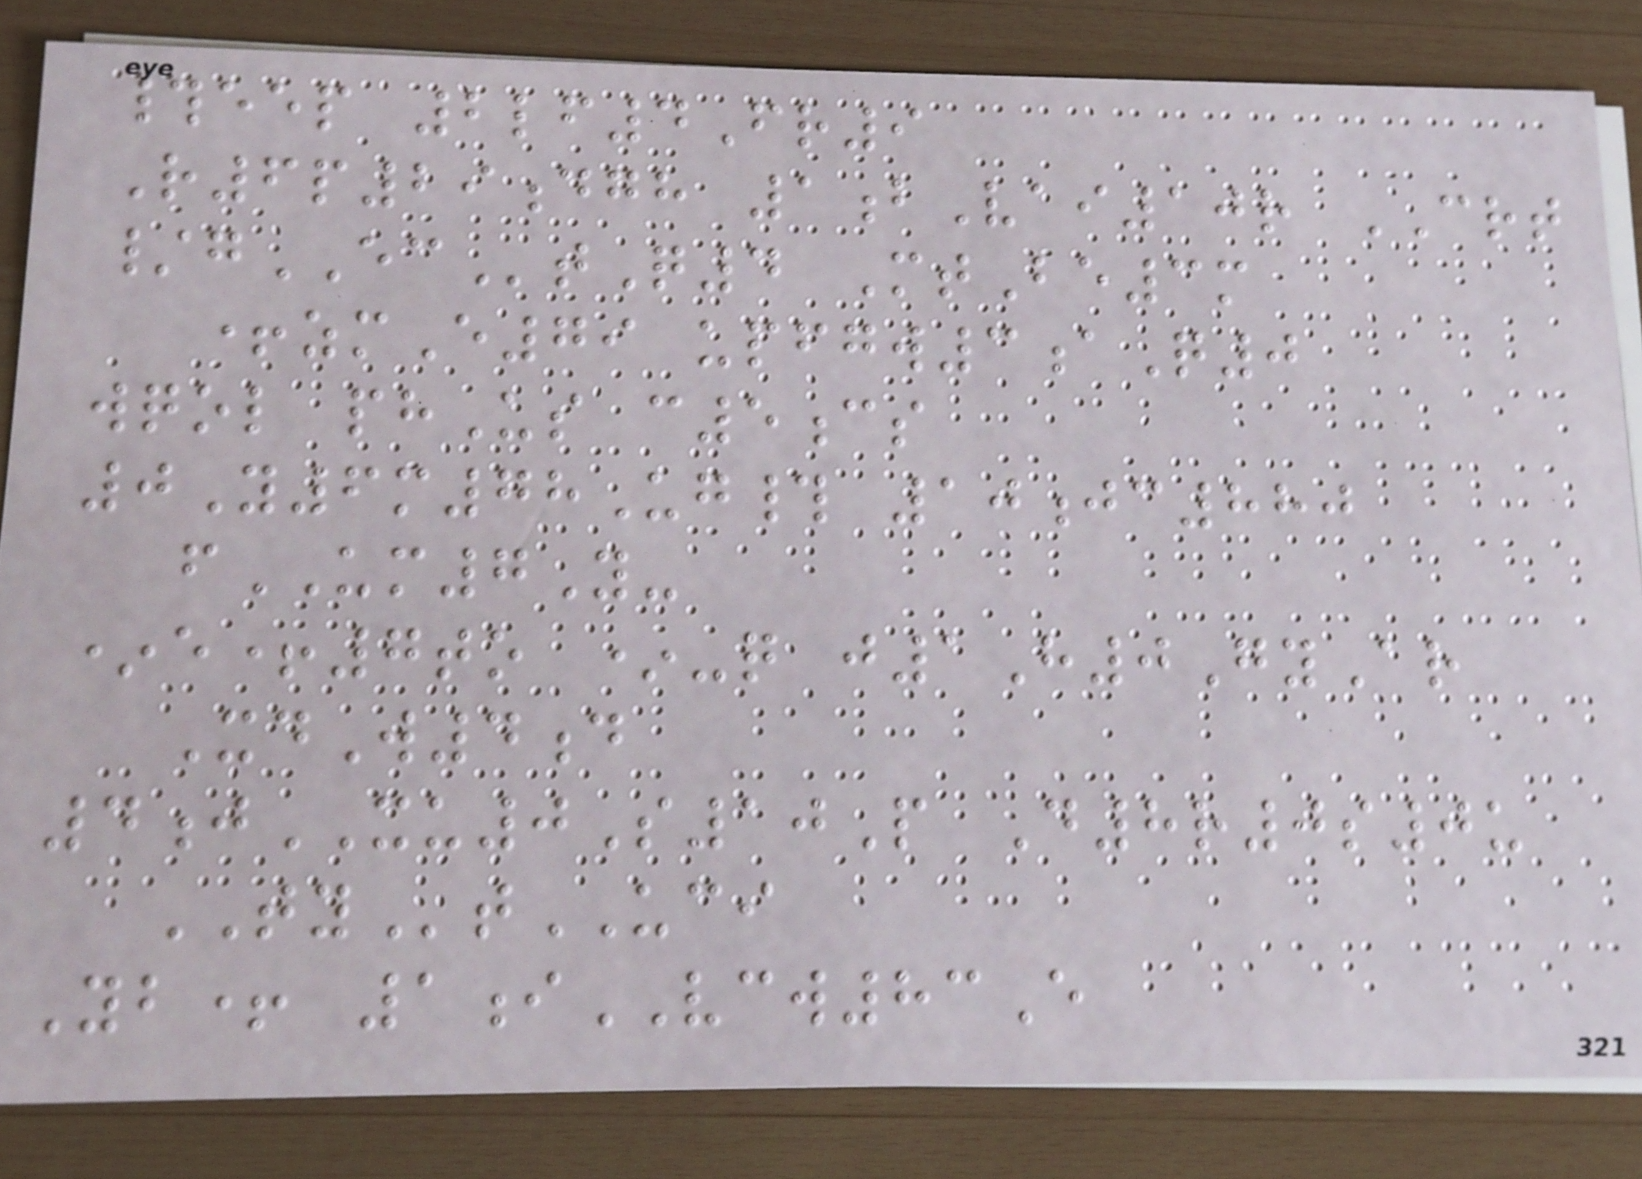#eep 2lf4Fr9
R6p29dgh 1bVai10r CRT
/gECtQ4 MtBe3m
+zmE79 upfgw3aQ0
wqol phUs c5cs
0Y6m78Ug# 10jc880
fUM7Y-
*e+7to *-q j1H0GyAr
XdW4d
4jXU0S10P D8r0s0u
TYtUCI
Yb+ 1iVCW83E
